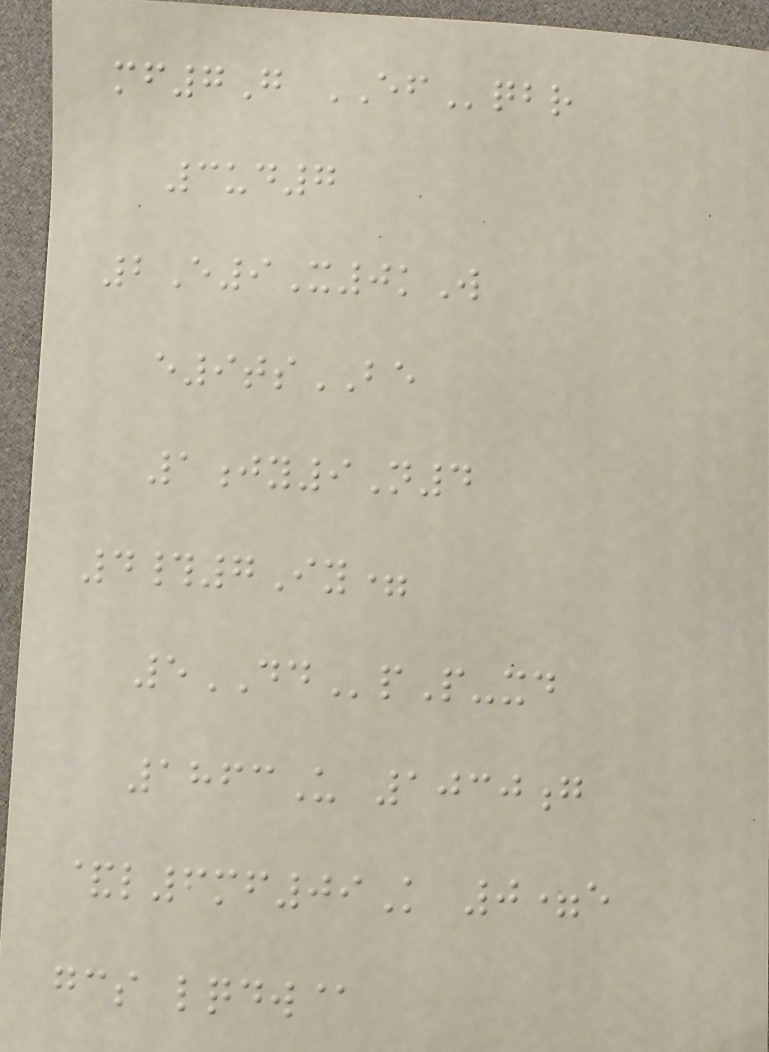mf7G EFqbr
3ud7
2E9X0kW
e9tsBE
1jy9N4
4#7Iy=
5DDpP-xd
1863U 1030g
&l6mf09K 0=e
gcs lqdw@
